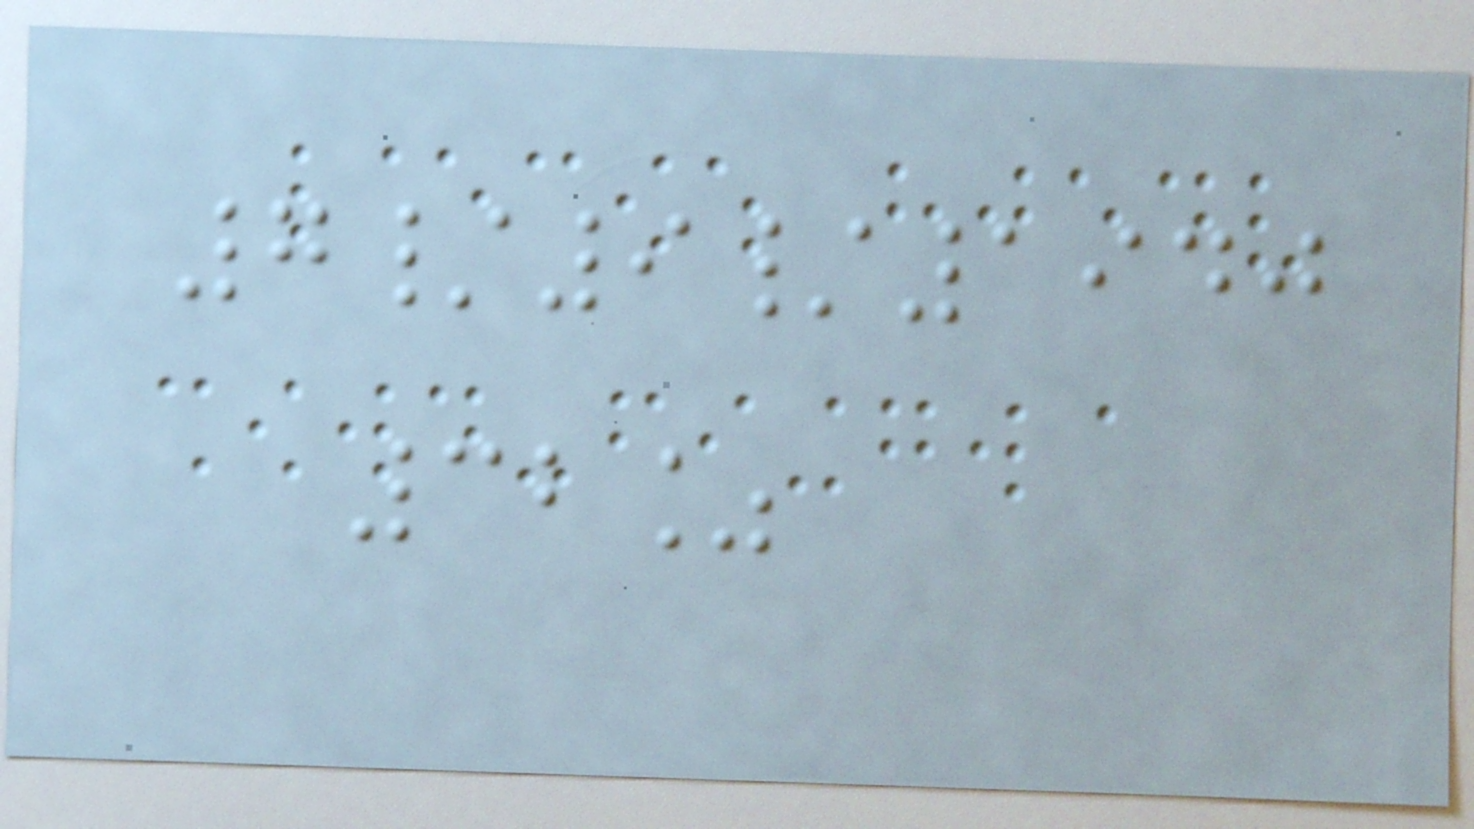7/9/1940
32%
